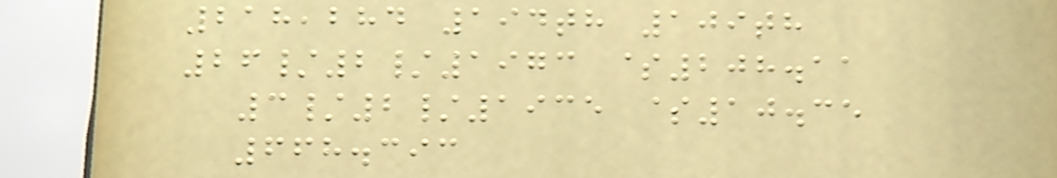218,284 194th 109th
26/2/1973 $208.11
3/2/1935 $10.35
668.393
